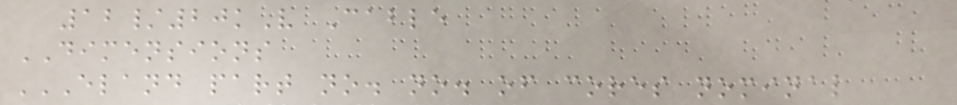12/20kV Cable
DIMENSIONS
ELAND PART NO. NO. OF CORES NOMINAL
